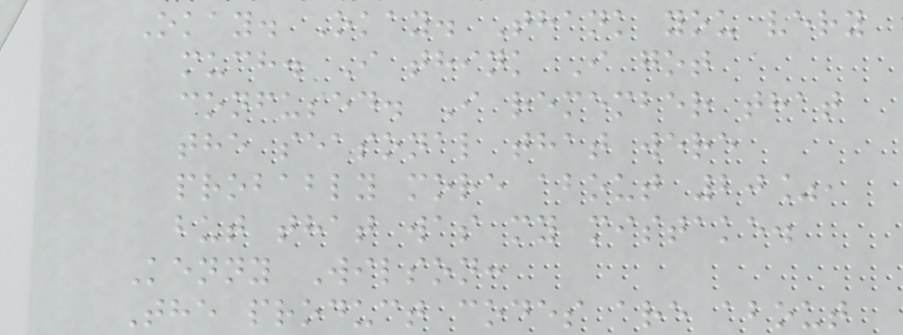Okay. Okay. Thank you very
much. I think I got
confused. I remember that
the seasonal that were
probably more about 20%,
but that was my mistake.
Kenny Wilson:
The product codes are about
